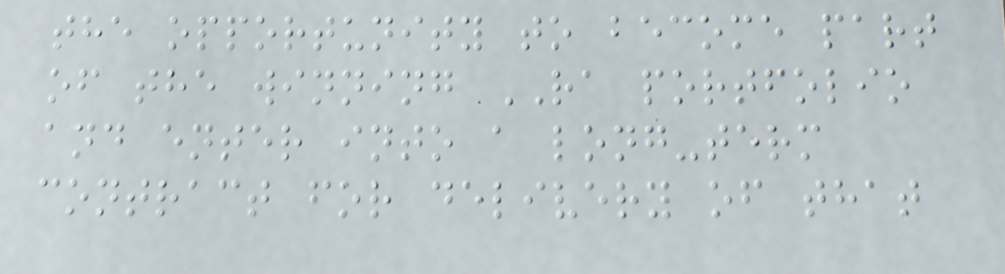the opportunity to become part
of the winning RA portfolio
and enter into a long-term
contract for delivery of that
